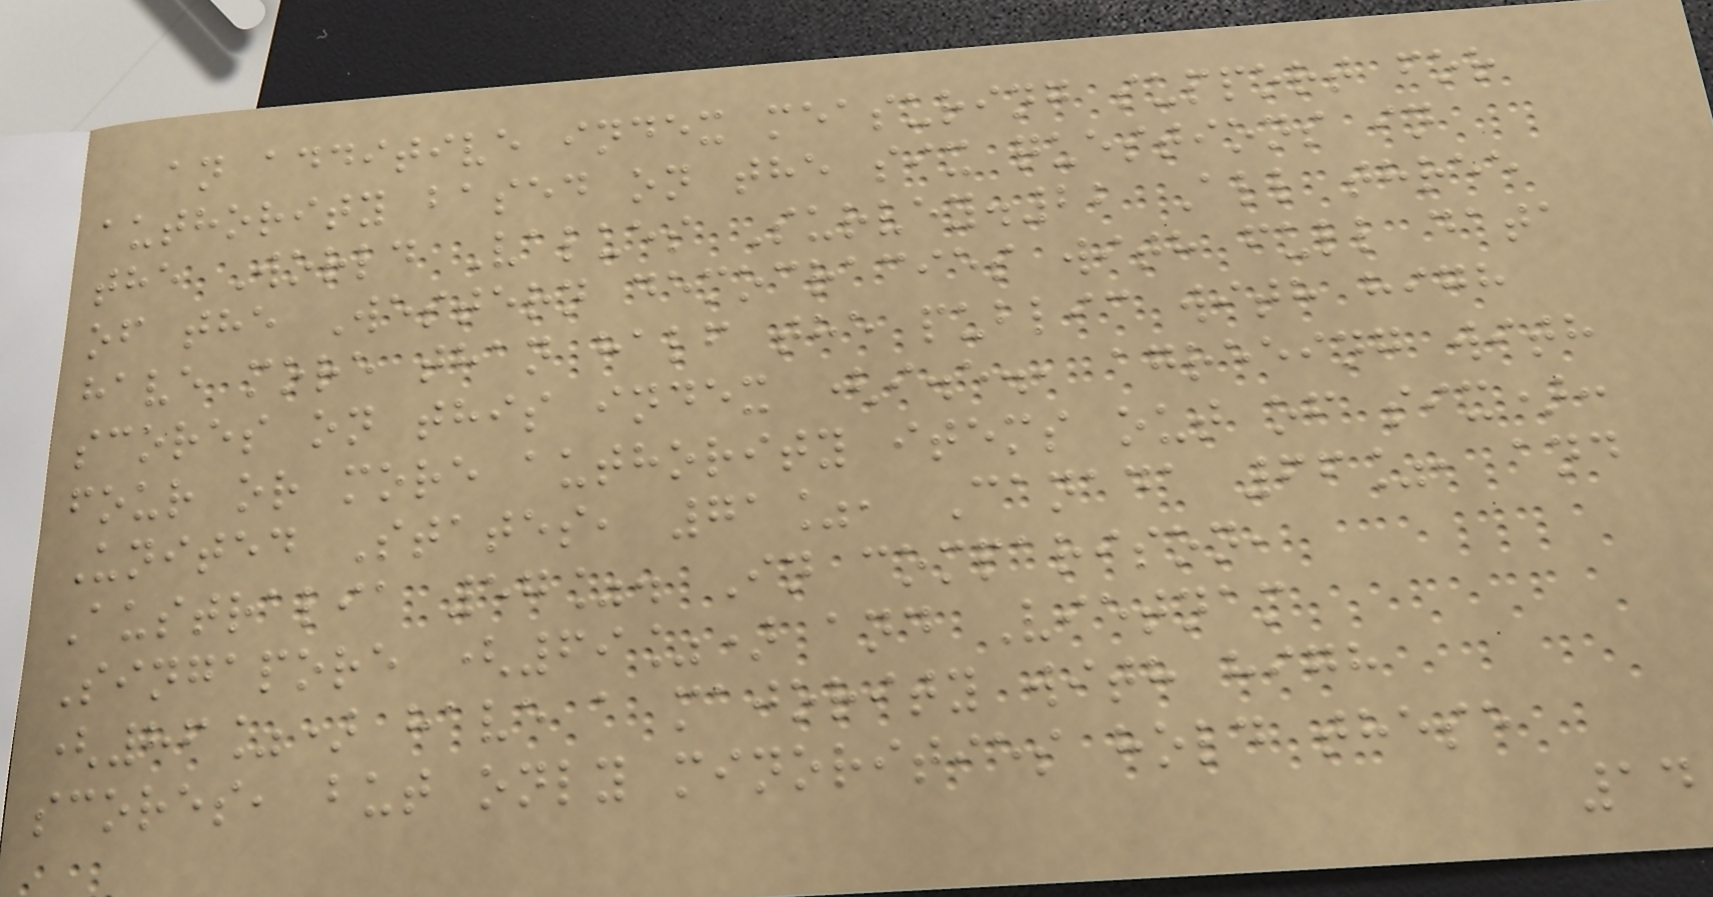an additive index measuring support for
authority based on the six questions in
the World Values Survey.22 All three
of the Western democracies with full data
have more than half the public with high
scores on this index (i.e., agreeing with
four or more authority items out of six):
United States, 71%, Canada 66%, and
Australia 57%. In comparison,
Singapore (69%) and Vietnam
(86%) have a majority with high
scores, but only minorities hold these
14
